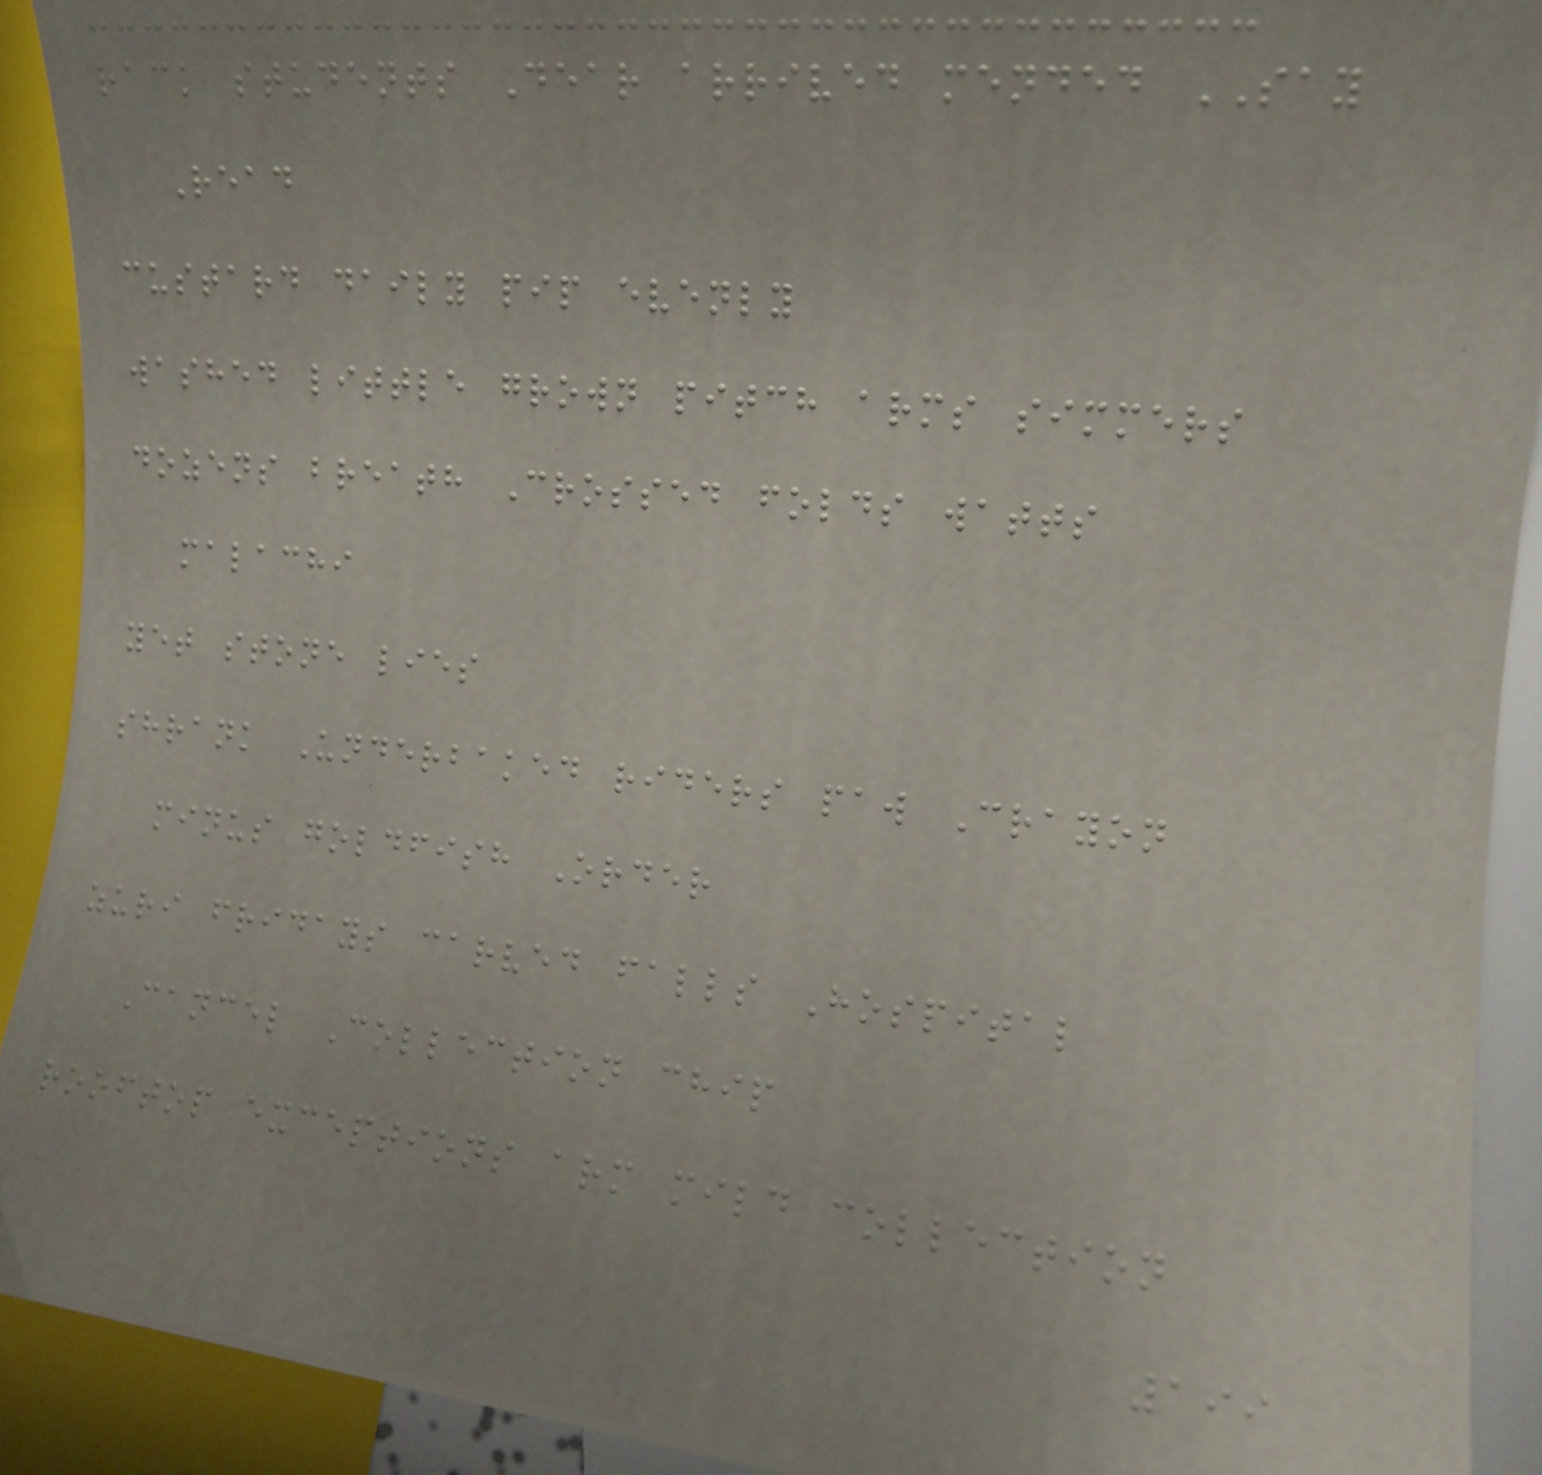rack students Dear arrived mended SAY
Read
custard daily pip evenly
washed little grown pitch arms simmers
dozens breath Crossed folds watts
malachi
yet stone lies
shrank Underbaked riders paw Crayon
minus goldfish Order
zuri fridays carved falls Hospital
Cancel Collection chip
rooftop exceptions arm mild collection
199
